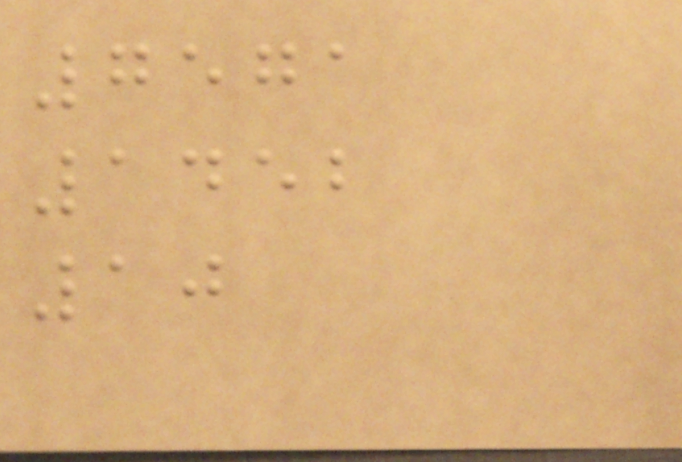7571
1452
10
